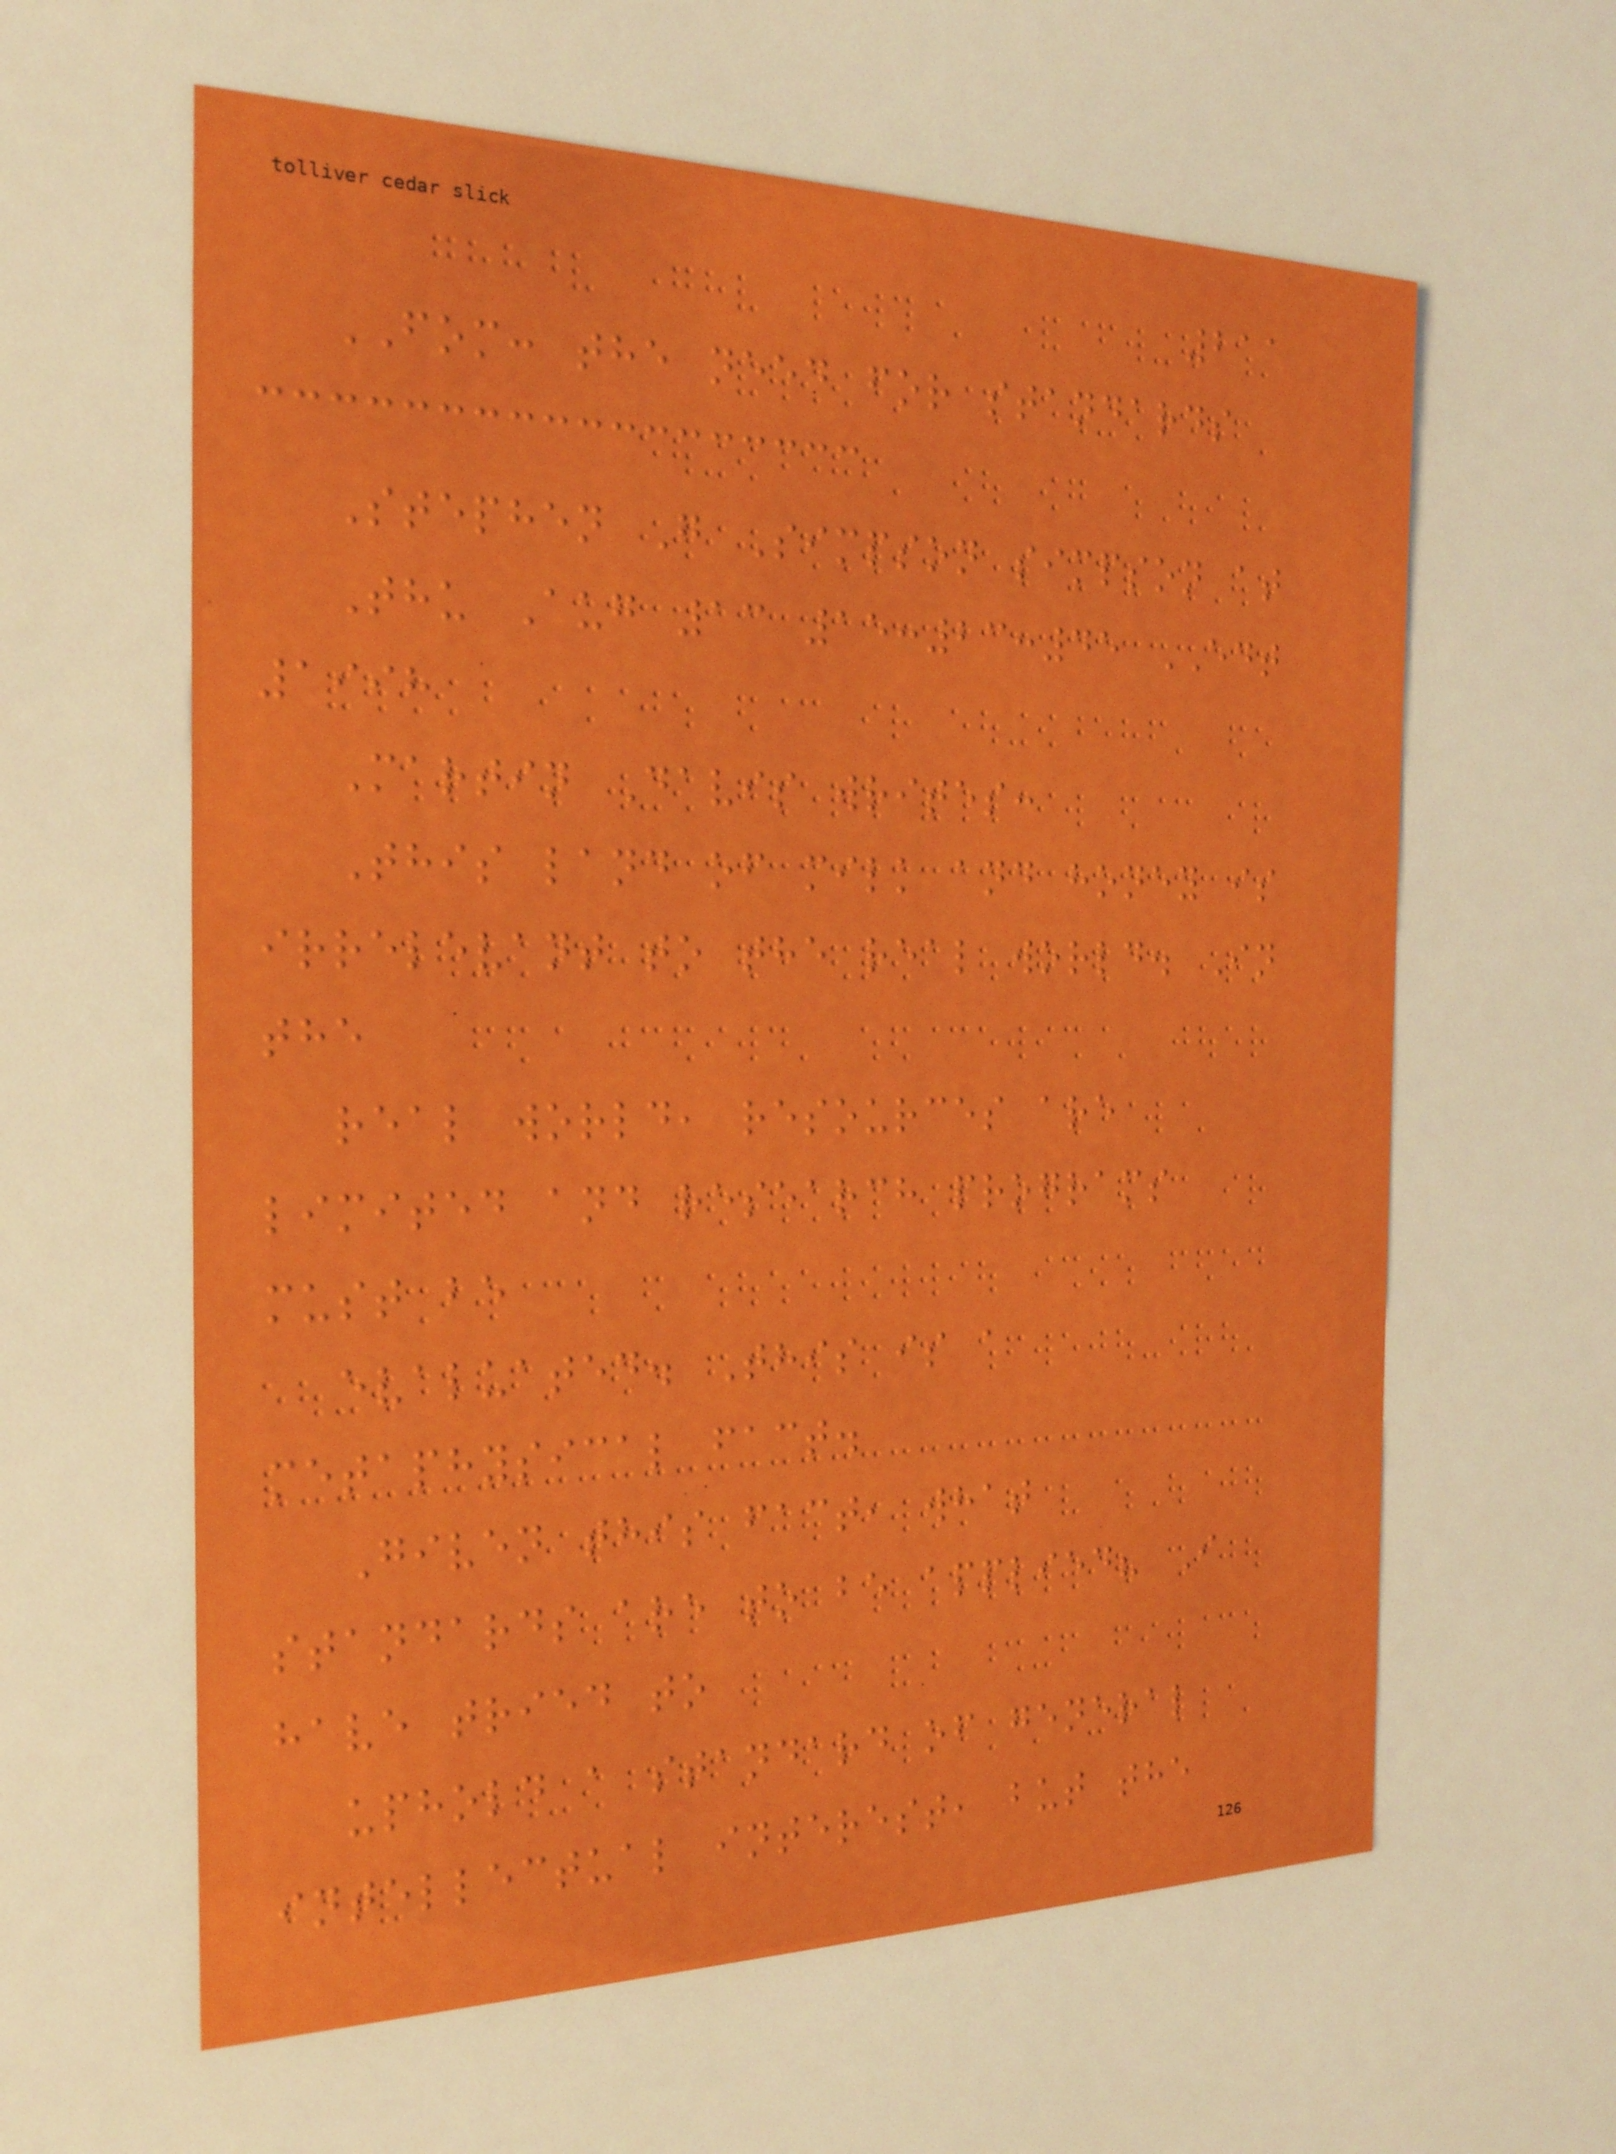211
FOM: the need for standards
Stephen G Simpson simpson at
Thu Aug 13 15:23:45 EDT
1998
Martin Davis writes:
This land of milk and honey is
irrelevant to the real world. In
the
real world, resources are
limited and research programs
must be
evaluated. This is a
metaphysical fact.
Given this fact, what
standards are to be applied? I
have tried to
uphold a standard of general
intellectual interest, but the
